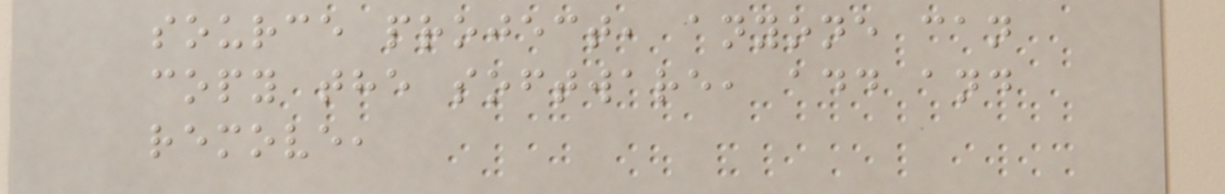source project, anyone can
copy the software, add and
remove,
